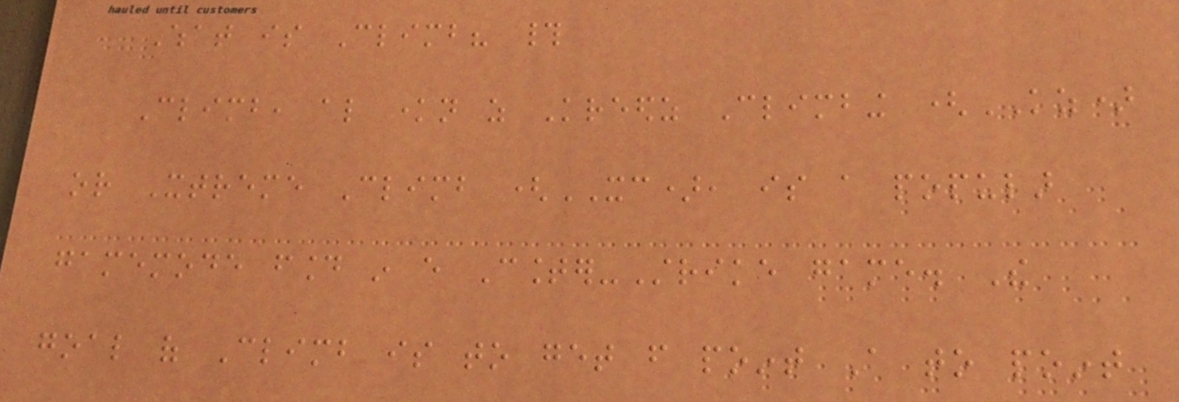What is Climb? #
Climb, also known as Kreedz Climbing (KZ)
or Xtreme Climb (XC), is a popular
gamemode found in every Counter-Strike game. The
goal of Climb is to get from point A to point
